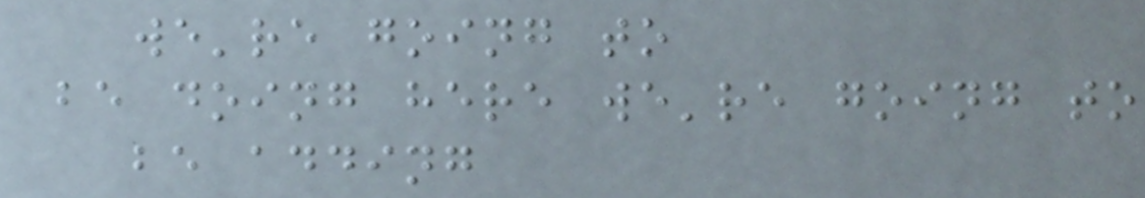we're going to
be doing here we're going to
be adding
